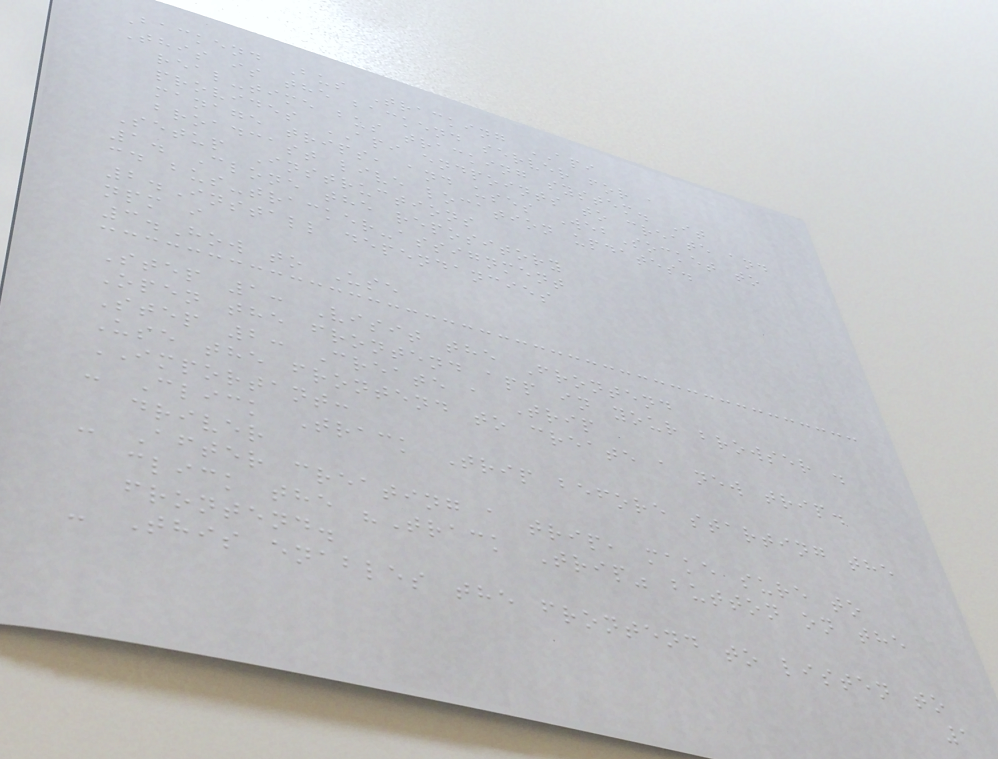Backend Bus Tracking API
This is the backend server for a
real-time bus tracking system. It
provides API endpoints to create and
manage trips, and uses WebSocket to
broadcast live location updates.
Setup Instructions
1. Clone the repository
cd bus-tracker-assignment
2.Install dependancies
npm i
3.How to Use
Step 1: Visit the Frontend
Open the frontend app in your browser .
Step 2: Create a Trip
Use the frontend to create a new trip.
IMPORTANT:
- Click Track Trip before starting the
driver
- After creating a trip, make sure to
click the "Track Trip" button on the
frontend.
- This enables the frontend to listen to
1
